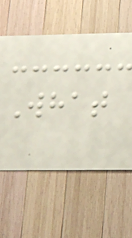What
